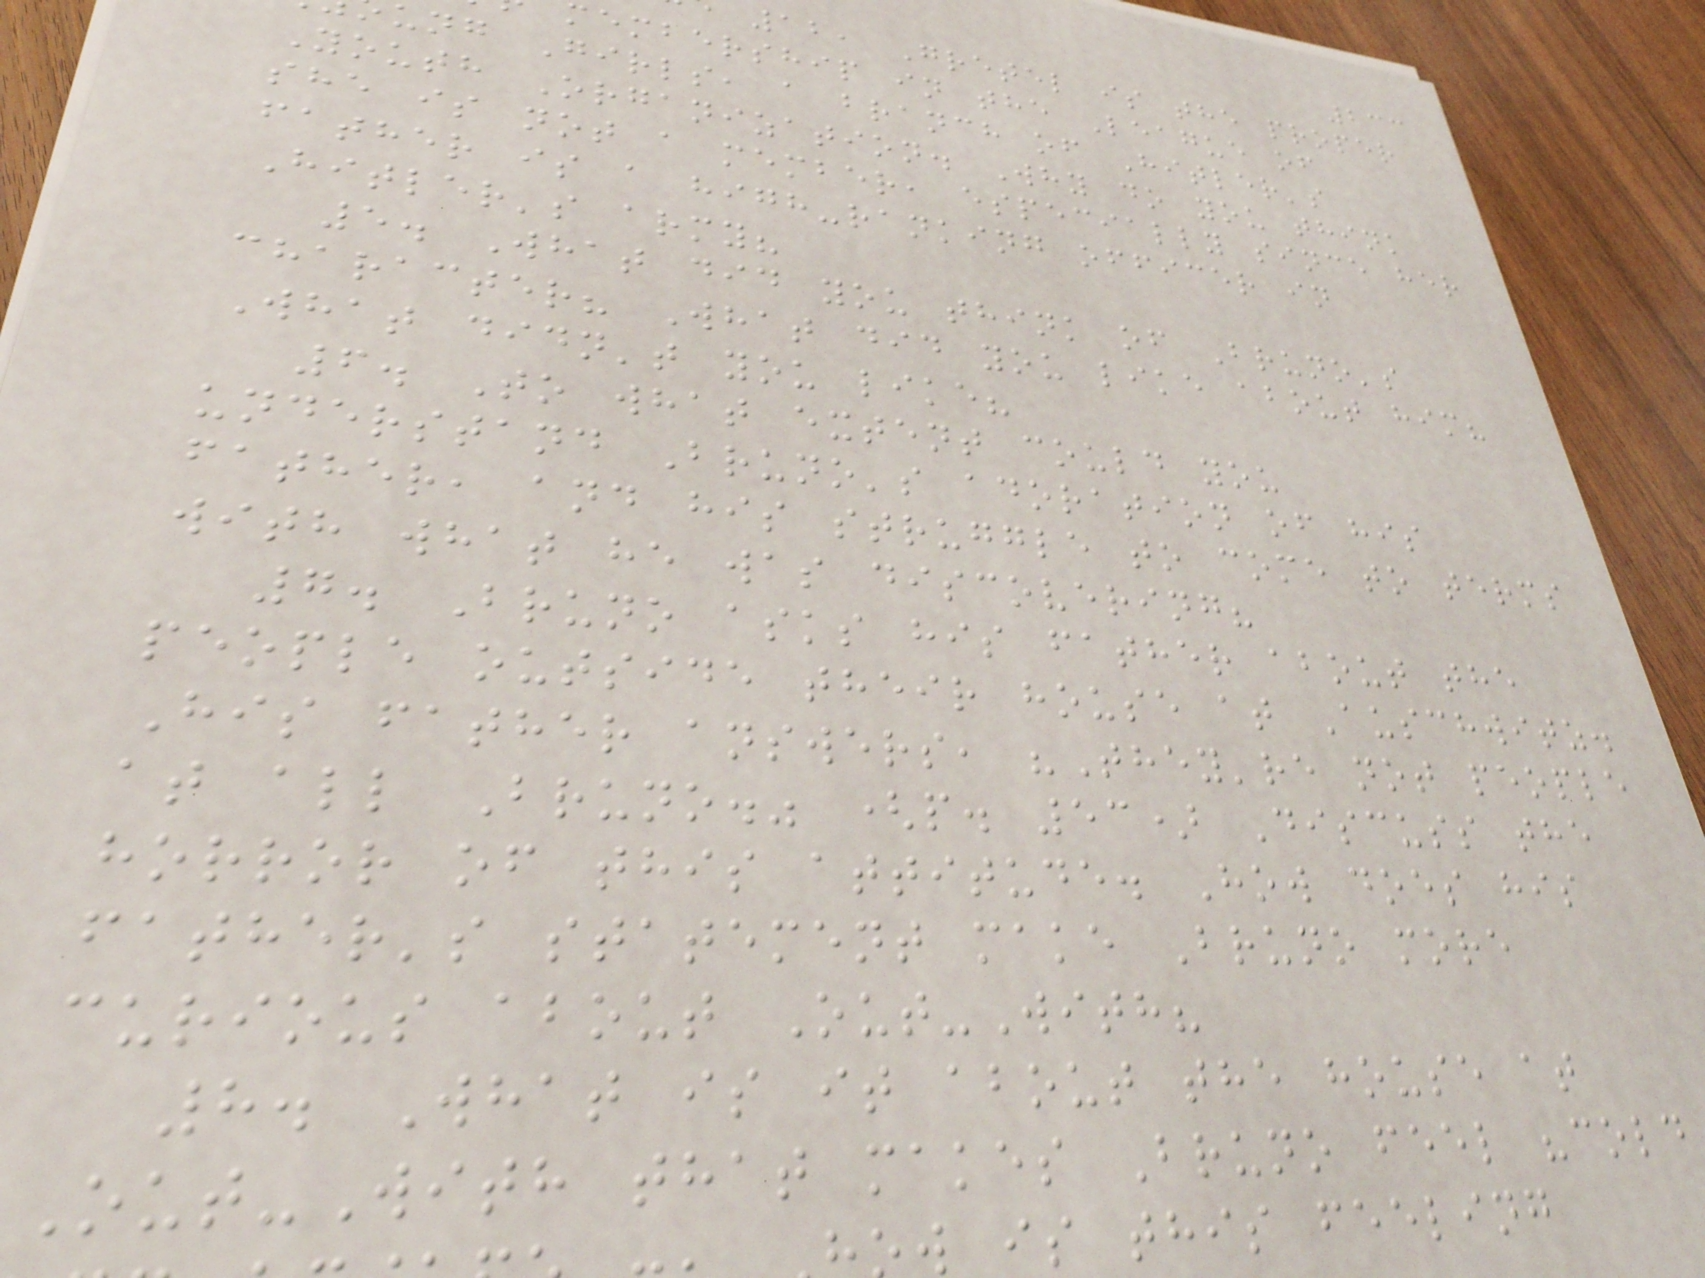233
12, Gretel is the proper
membership in the League of
ung Girls, a branch of Hitler's
Youth Organization. Why do you think
she is not a member, especially since her
father is a high-ranking officer in
Hitler's army?
5. What did you think of Bruno's
character? What did you like about him?
What didn't you like?
6. To what extent could you
understand Bruno's adoration of his
father, and his struggle to come to terms
with what he was discovering?
7. Bruno asks his father about the
people outside their house at Auschwitz.
His father answers, "They're not people
at all Bruno." (p. 53) Discuss the
horror of this attitude. How does his
father's statement make Bruno more
curious about Out-With?
8. What is it about the house at
Out-With that makes Bruno feel "cold
w is this feeling
